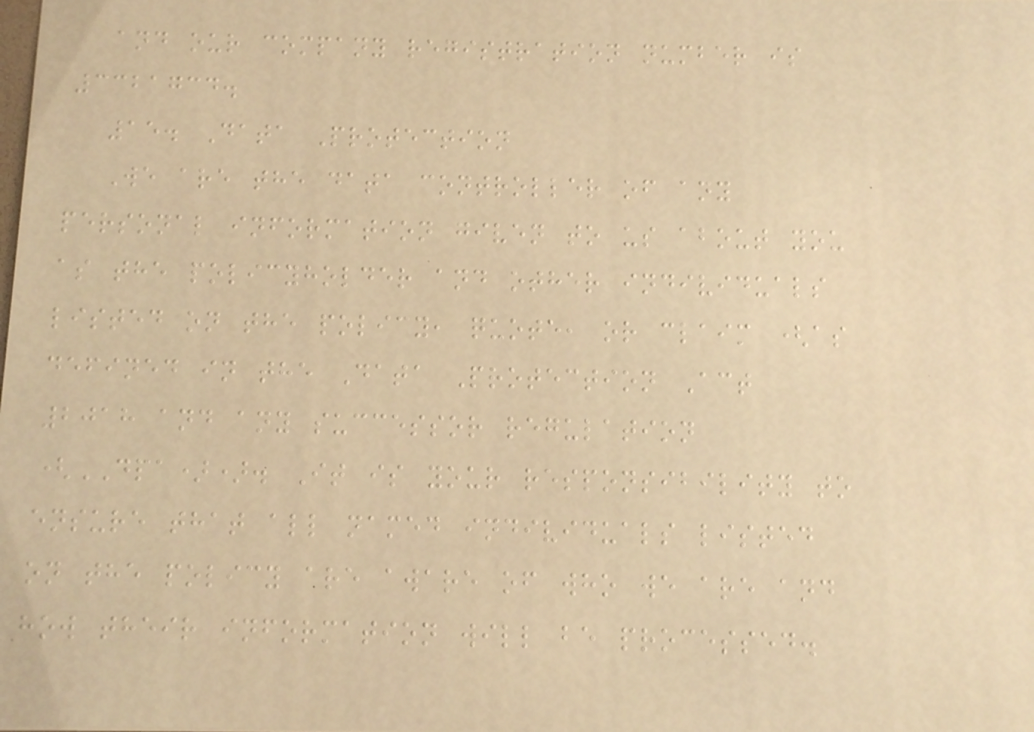and our company registration number is
3321734.
15. Data Protection
We are the data controller of any
personal information given to us about you
as the policyholder and other individuals
listed on the policy, quote, or claim (as
defined in the Data Protection Act
2018 and any successor regulation
(DPA)). It is your responsibility to
ensure that all named individuals listed
on the policy are aware of who we are and
how their information will be processed.
